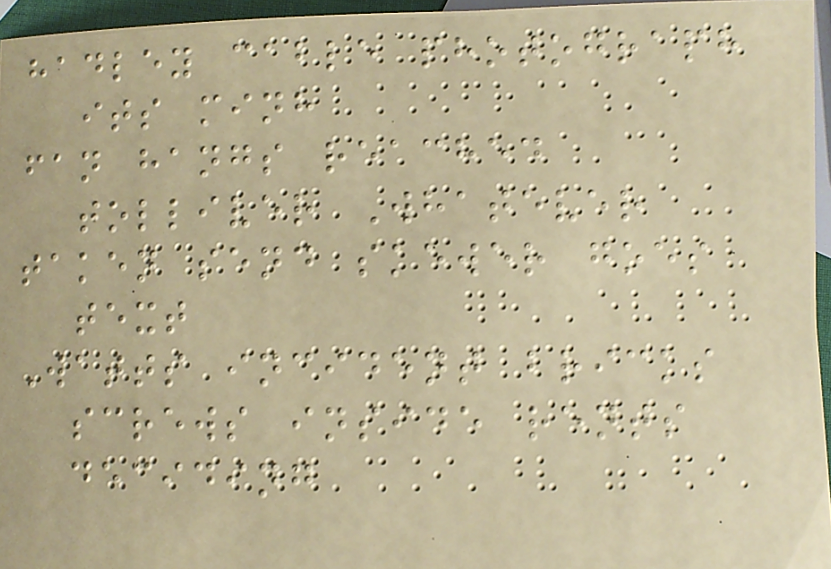hadley cable photograph
its minh
fan hangs reached
tolliver Whatever
taken send skewer goes
text
Watts incident bricks
screws inside rents
deciding
